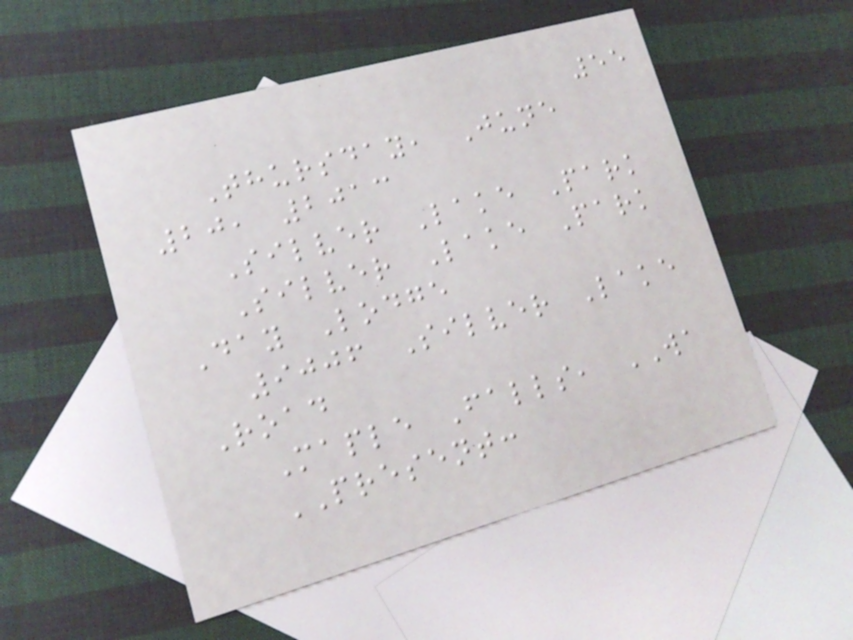55
Thursday, June
20, 2013
Silver Lake Park
Silver Lake Park
Day Lodge
9006 Silver Lake
Road
Maple Falls, WA
PRESENT:
